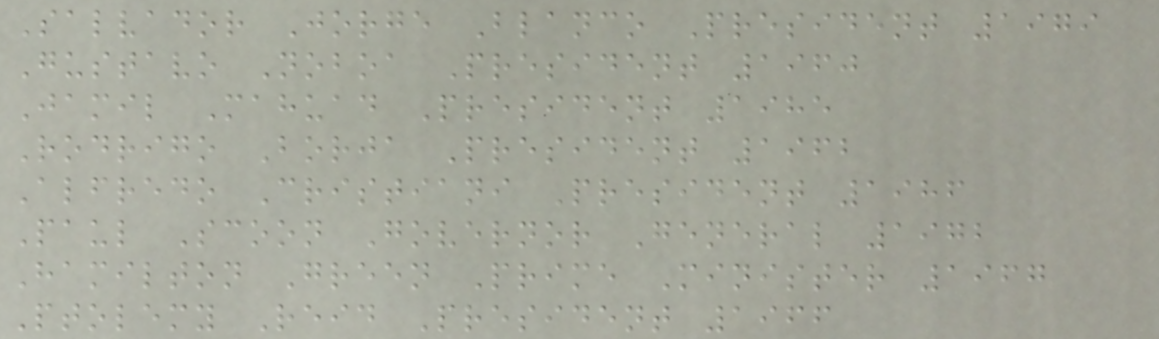Salvador Jorge Blanco President 1979
Gustavo Noboa President 1960
Jamil Mahuad President 1985
Rodrigo Borja President 1962
Alfredo Cristiani President 1986
Paul Scoon Governor General 1972
Hamilton Green Prime Minister 1967
Ptolemy Reid President 1966
